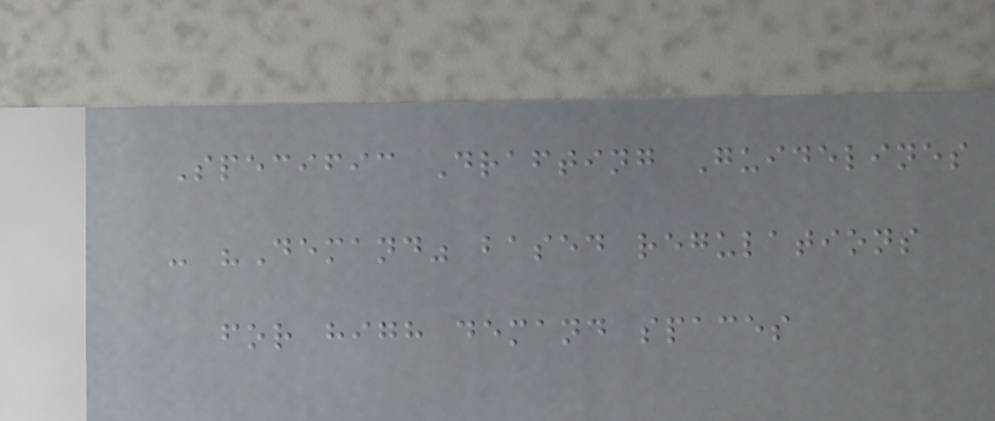Specific Drafting Guidelines
- "Demand" based regulations
for high demand spaces
